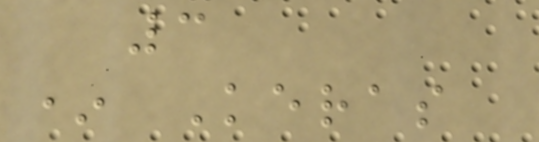3
* Keras
